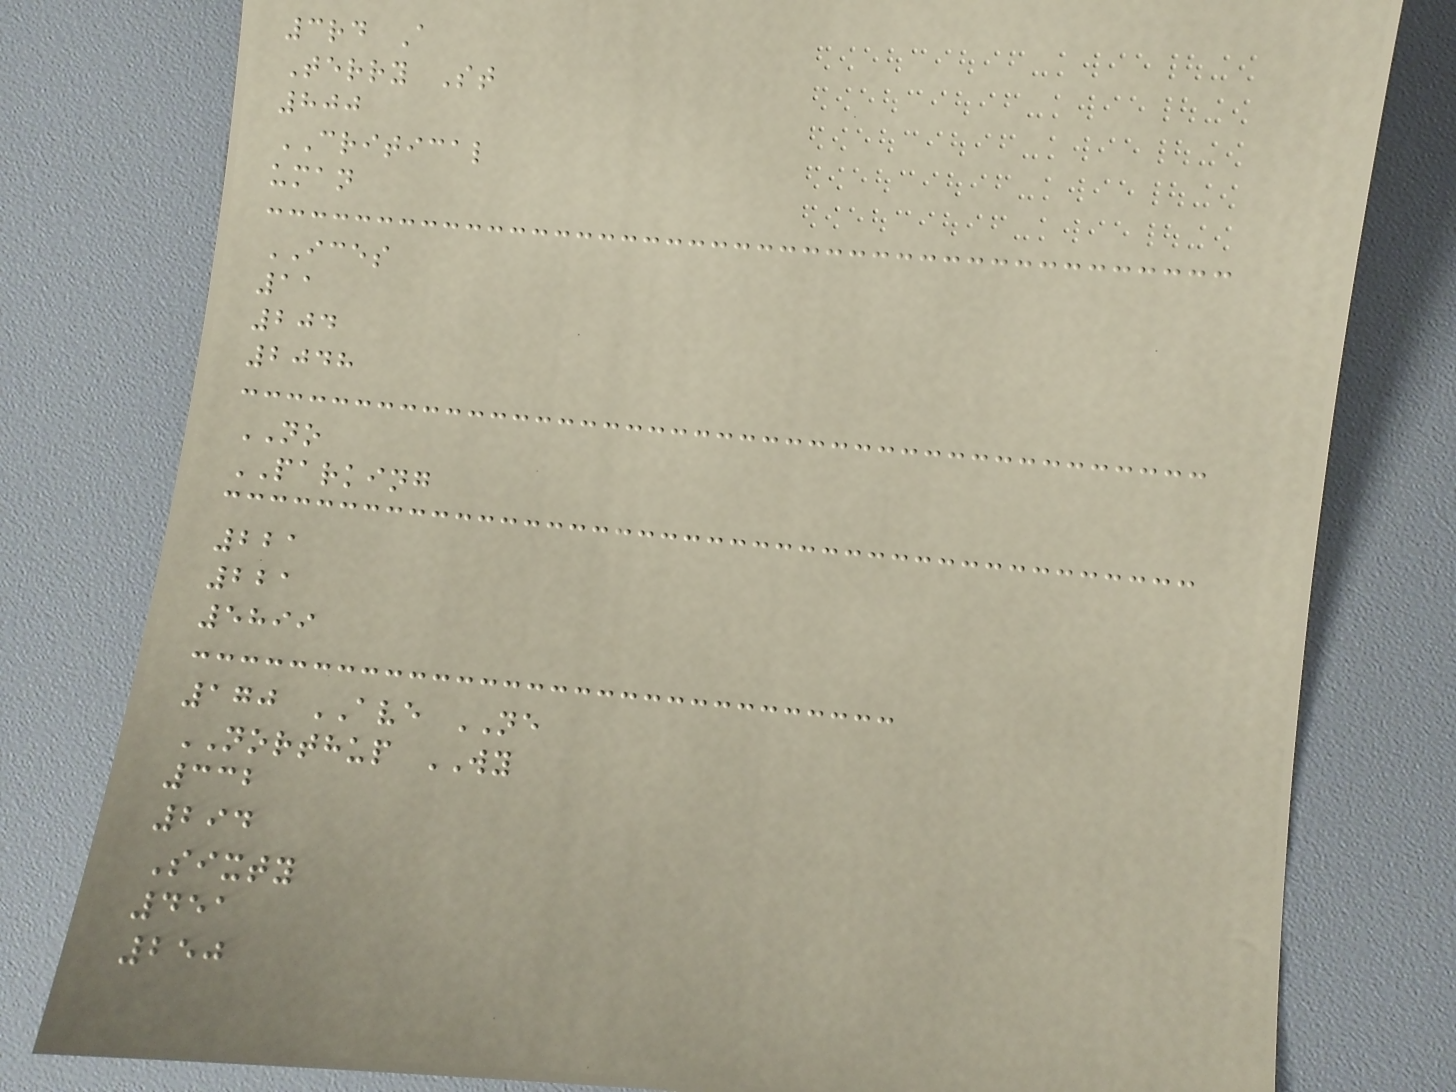3rd A
Terry St
800
CRITICAL
uman
ICES
11
204
2048
NO
PARKING
221
221
5899
170 AVE NE
NORTHUP WY
332
294
Sixty
451
250
